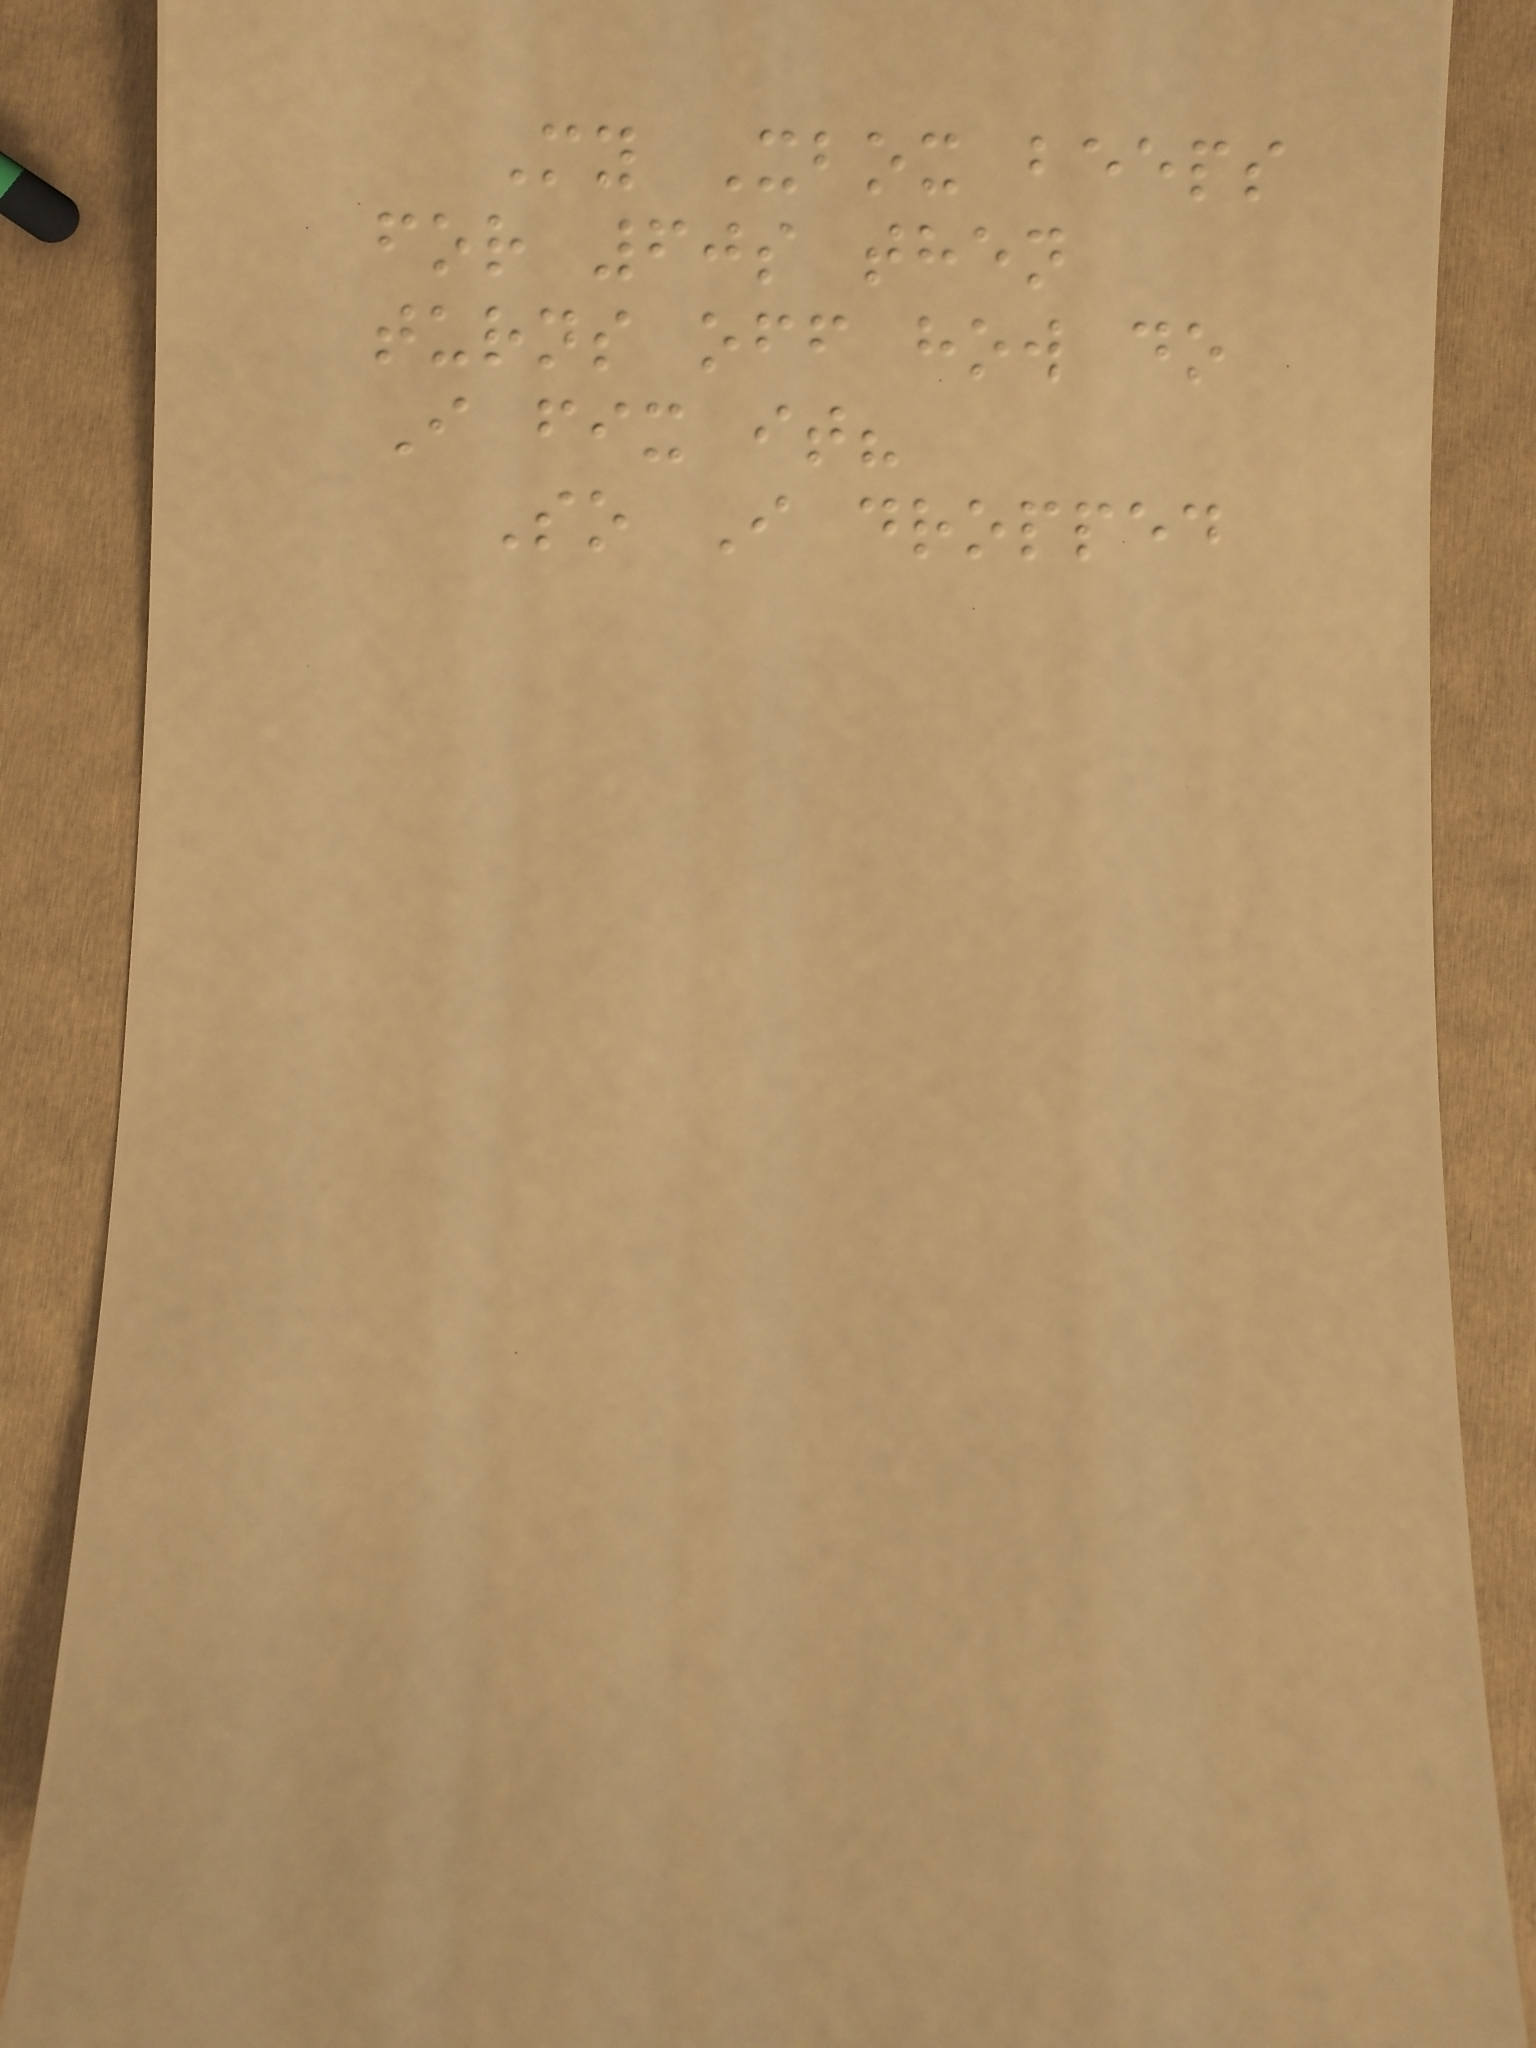My Xbox beeps
for 60s then
turns off how do
I fix it?
So I dropped
